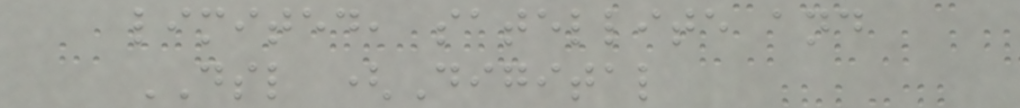limited, satellite and
DSL (Digital
